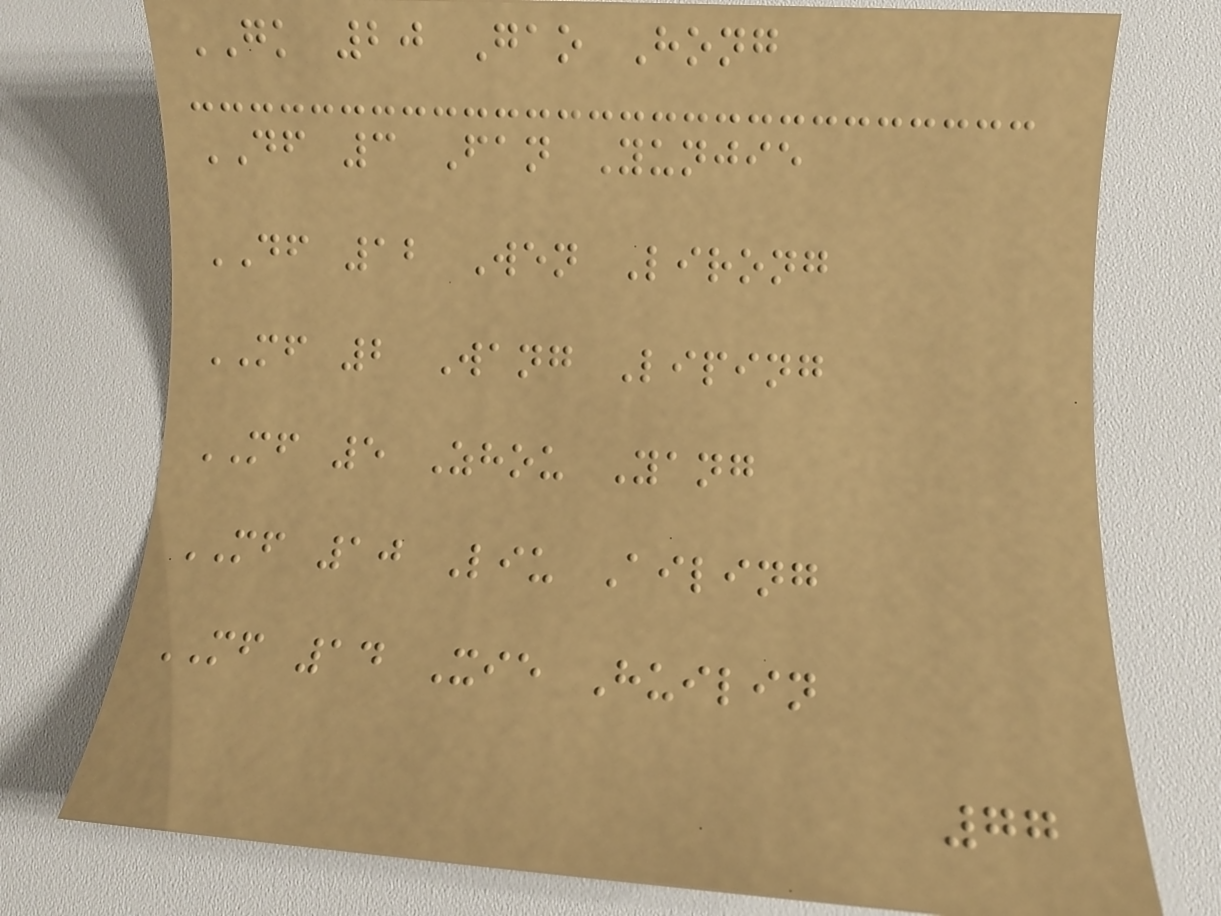GK 20 Gao Hong
DF 3 Fan Yunjie
DF 12 Wen Lirong
MF 2 Wang Liping
MF 5 Zhou Yang
MF 10 Liu Ailing
MF 14 Xie Huilin
77
